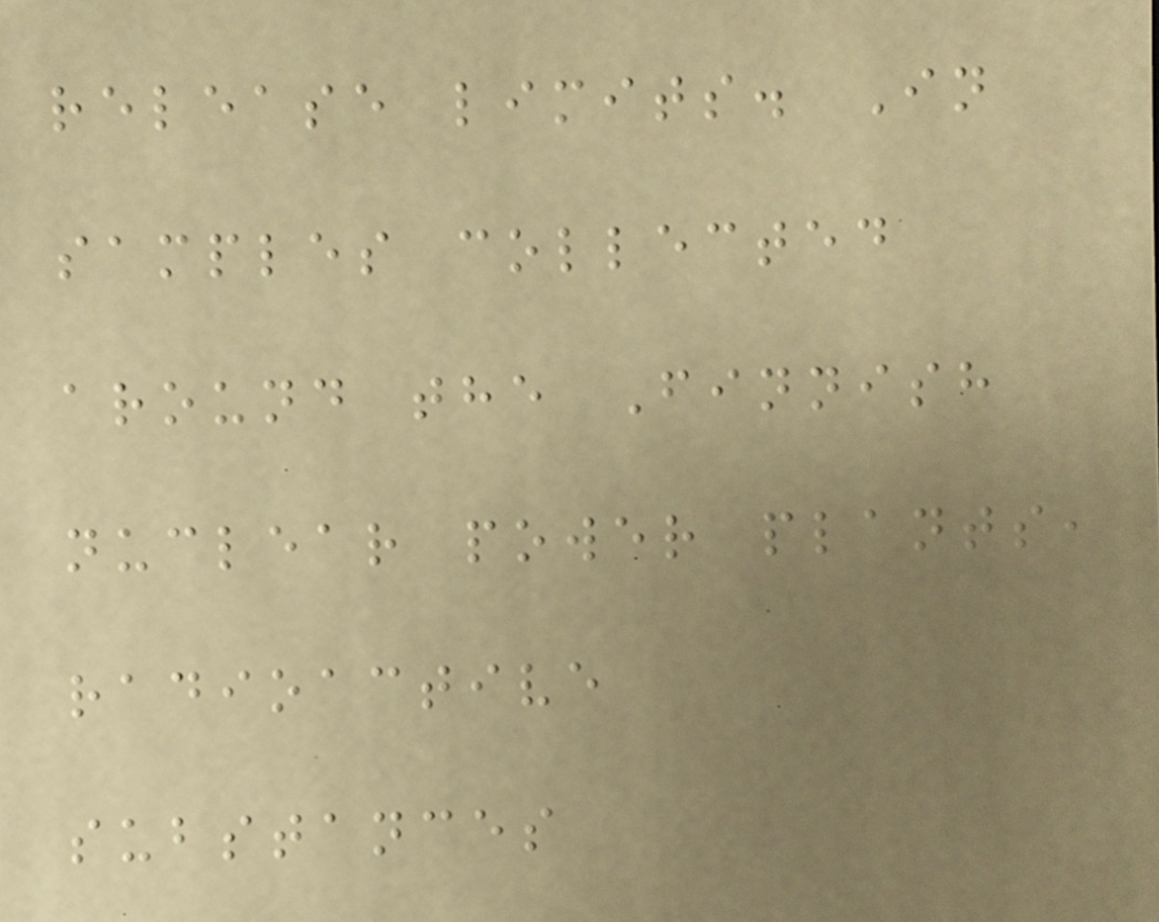release limits. In
samples collected
around the Finnish
nuclear power plants,
radioactive
substances
